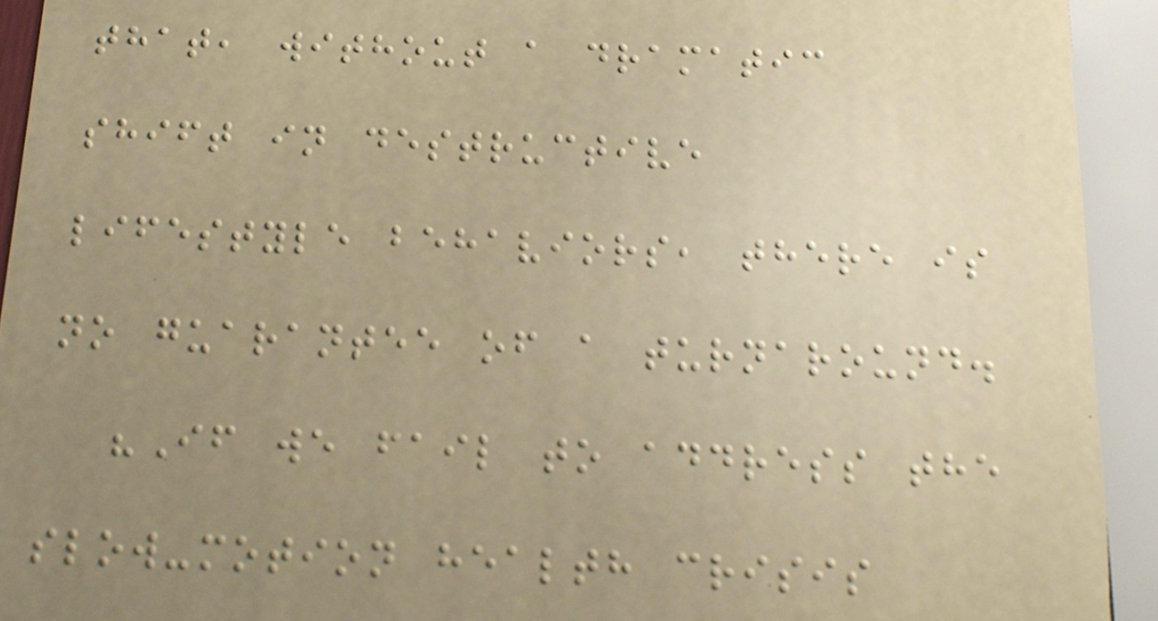that, without a dramatic
shift in destructive
lifestyle behaviors, there is
no guarantee of a turnaround.
"If we fail to address the
slow-motion health crisis
